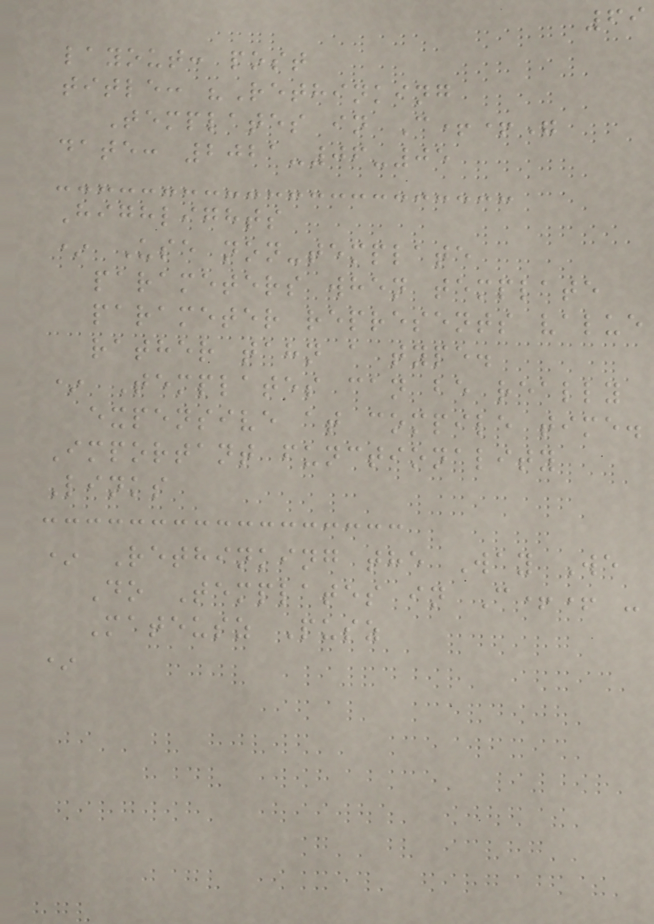69
layout: post
title: "Rethinking
Templates in C++"
date: 2021-06-05
Highlights
* Use non-template
parameters when template
parameter represents value
rather tahn a type.
* Templates can be really
expensive at compile time.
Important functionality
Links
* Rethinking the Way We
Do Templates in C++ -
Mateusz Pusz
*
